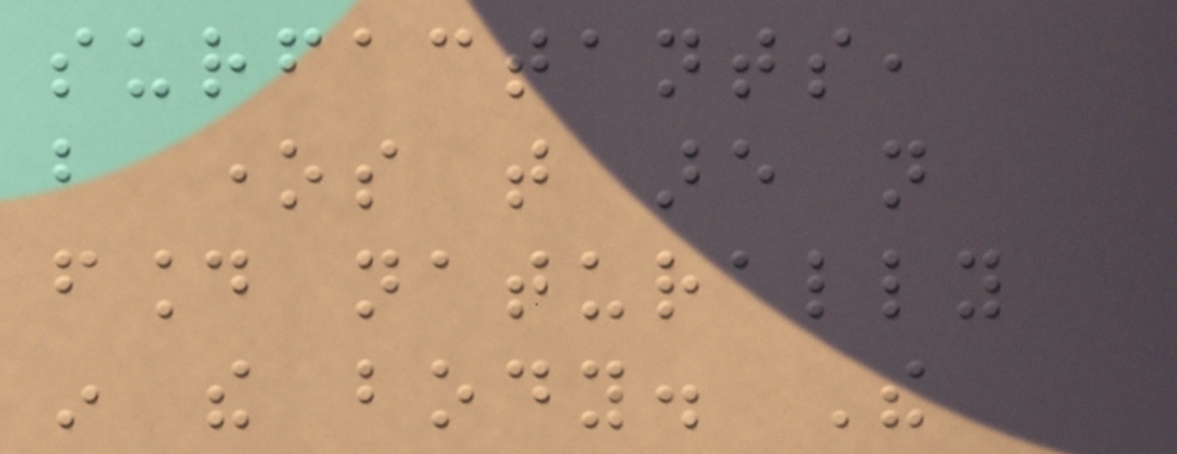surfactants,
but ones that are not
found naturally
in the body. The
